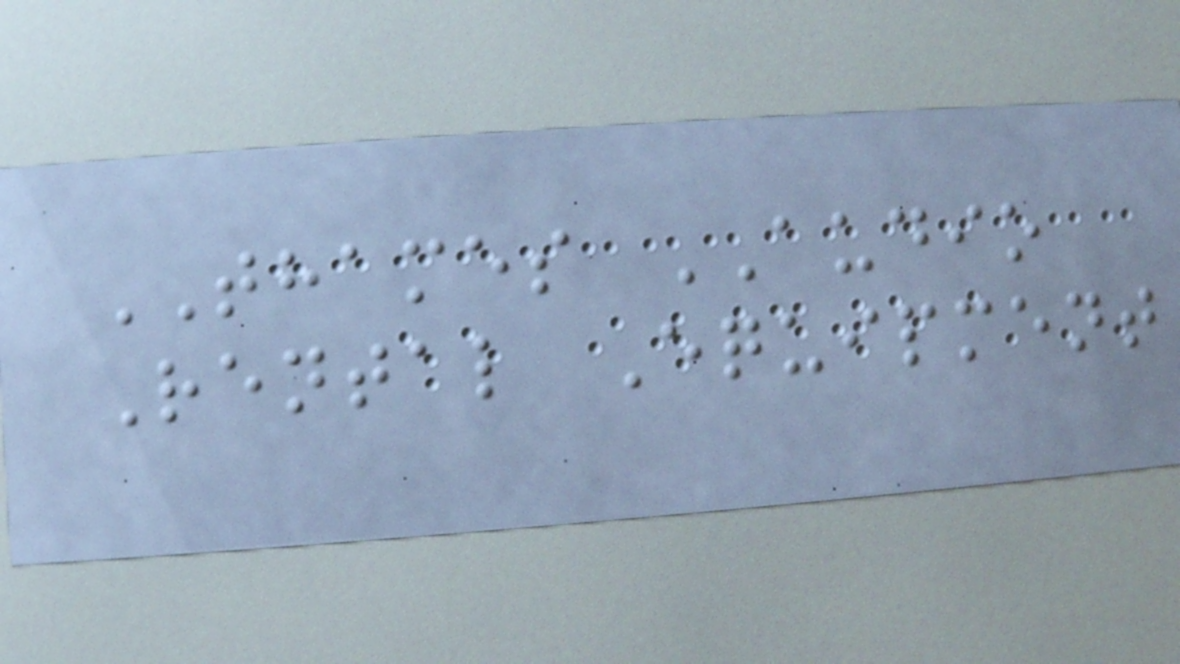THAMES AUDIO
Rental Equipment
